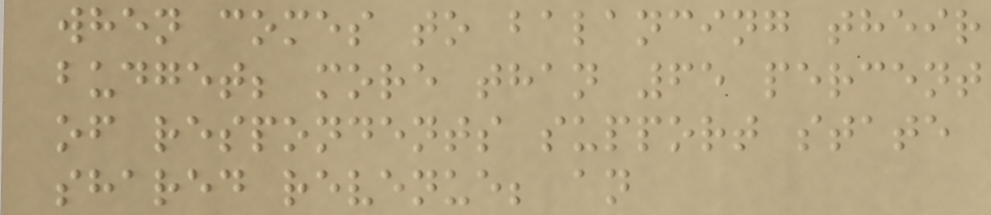when comes to balancing their
budget; more than 65 percent
of respondents support state
shared revenue; an
